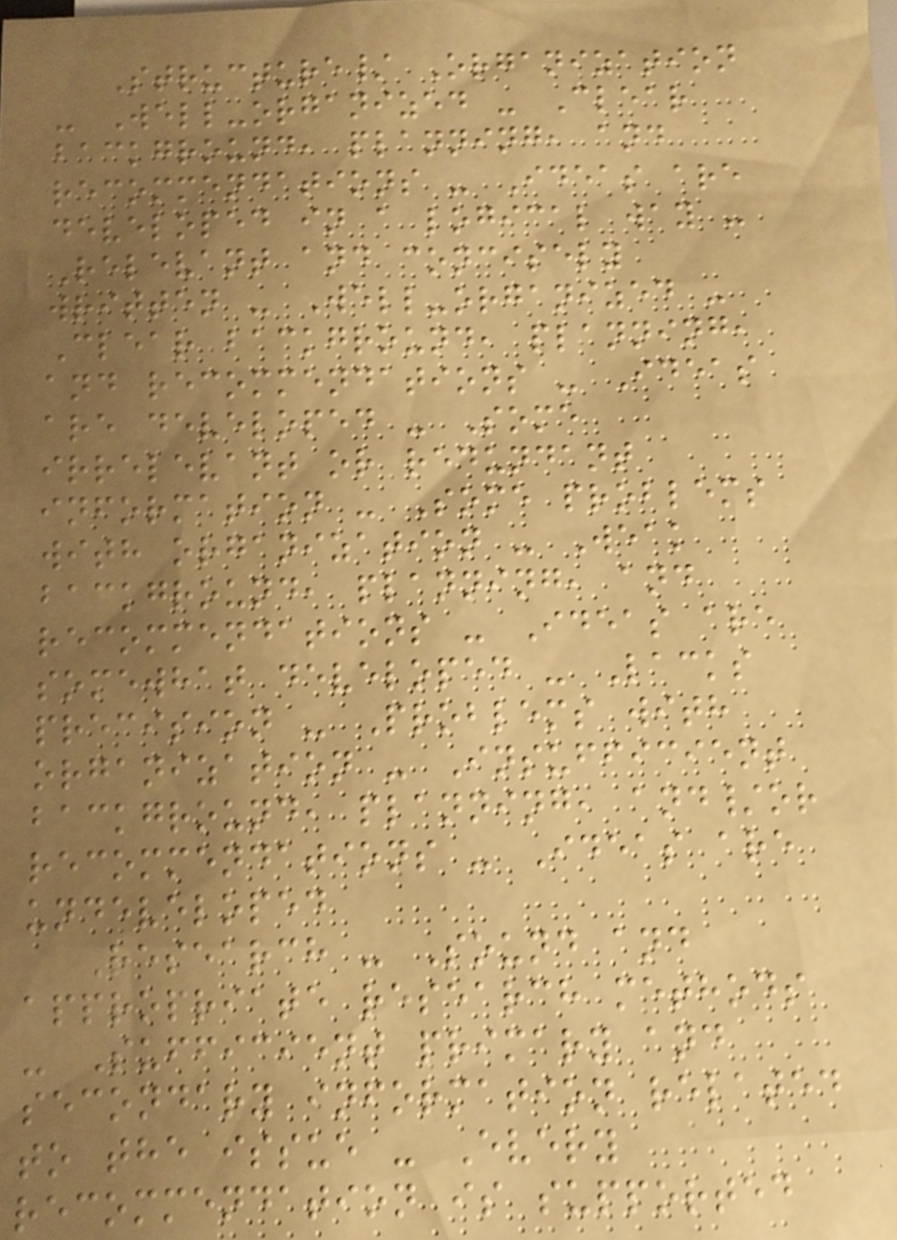Structure/ Organization
- Well-organized - Clear
background, planning, and
recommendations - Ideas are
developed in a logical way -
Relevant and concisely
written - Well-organized -
Clear background, planning,
and recommendations - Ideas
are developed - Some
irrelevant or redundant
information - Some problems
with organization - Weak
background, planning, and
recommendations - Ideas are
somewhat developed - Lacks
precision - Problems with
organization - Insufficient
background, planning, and/or
recommendations - Ideas are
undeveloped
Research - Sound and
appropriate research methods
- Sufficient primary and
secondary information related
to the issue - Every
recommendation is supported
